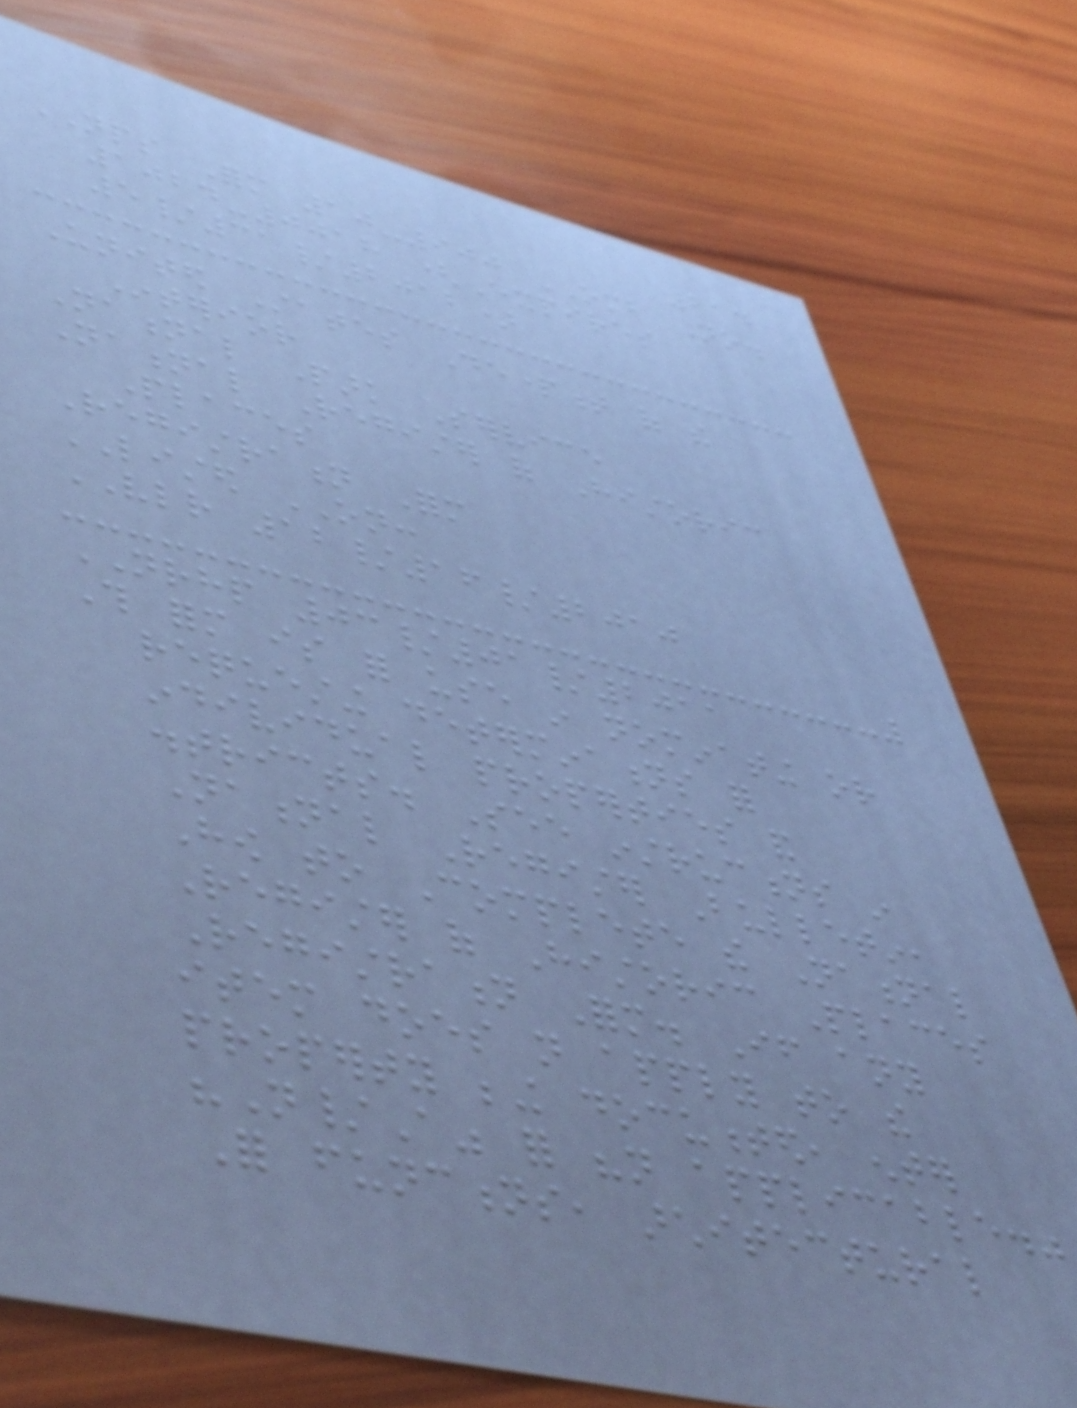214
NPS Form 10-900 OMB No.
1024-0018 (Expires
5/31/2012)
United States Department of the
Interior
National Park Service
National Register of Historic
Places
Registration Form
LISTED ON:
VLR 12/16/2010
NRHP 03/01/2011
This form is for use in nominating or
requesting determinations for
individual properties and
districts. See instructions in
National Register Bulletin,
How to Complete the National
Register of Historic Places
Registration Form. If any
item does not apply to the
property being documented, enter
"N/A" for "not applicable."
For functions, architectural
